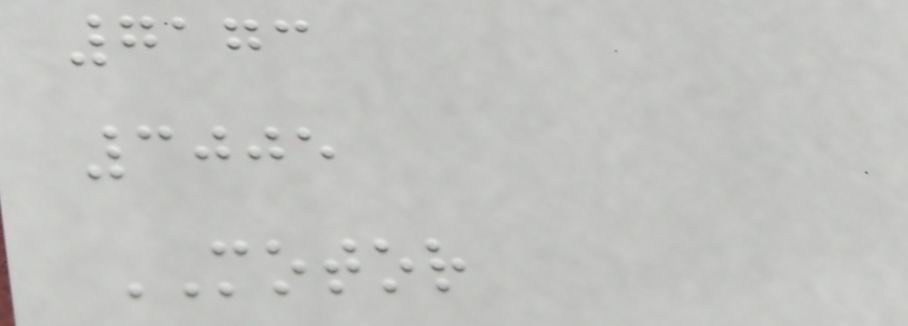7173
3005
MOTOR
